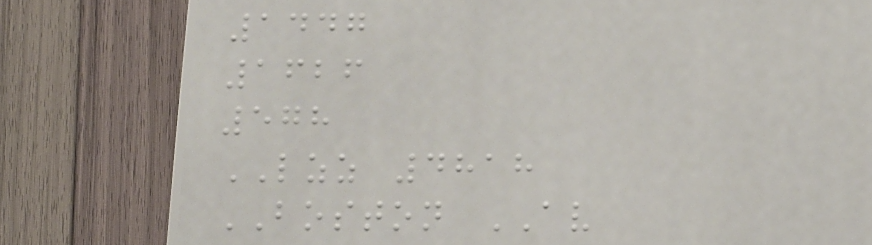1447
1626
578
LZZ 4818
BOSTON AV
